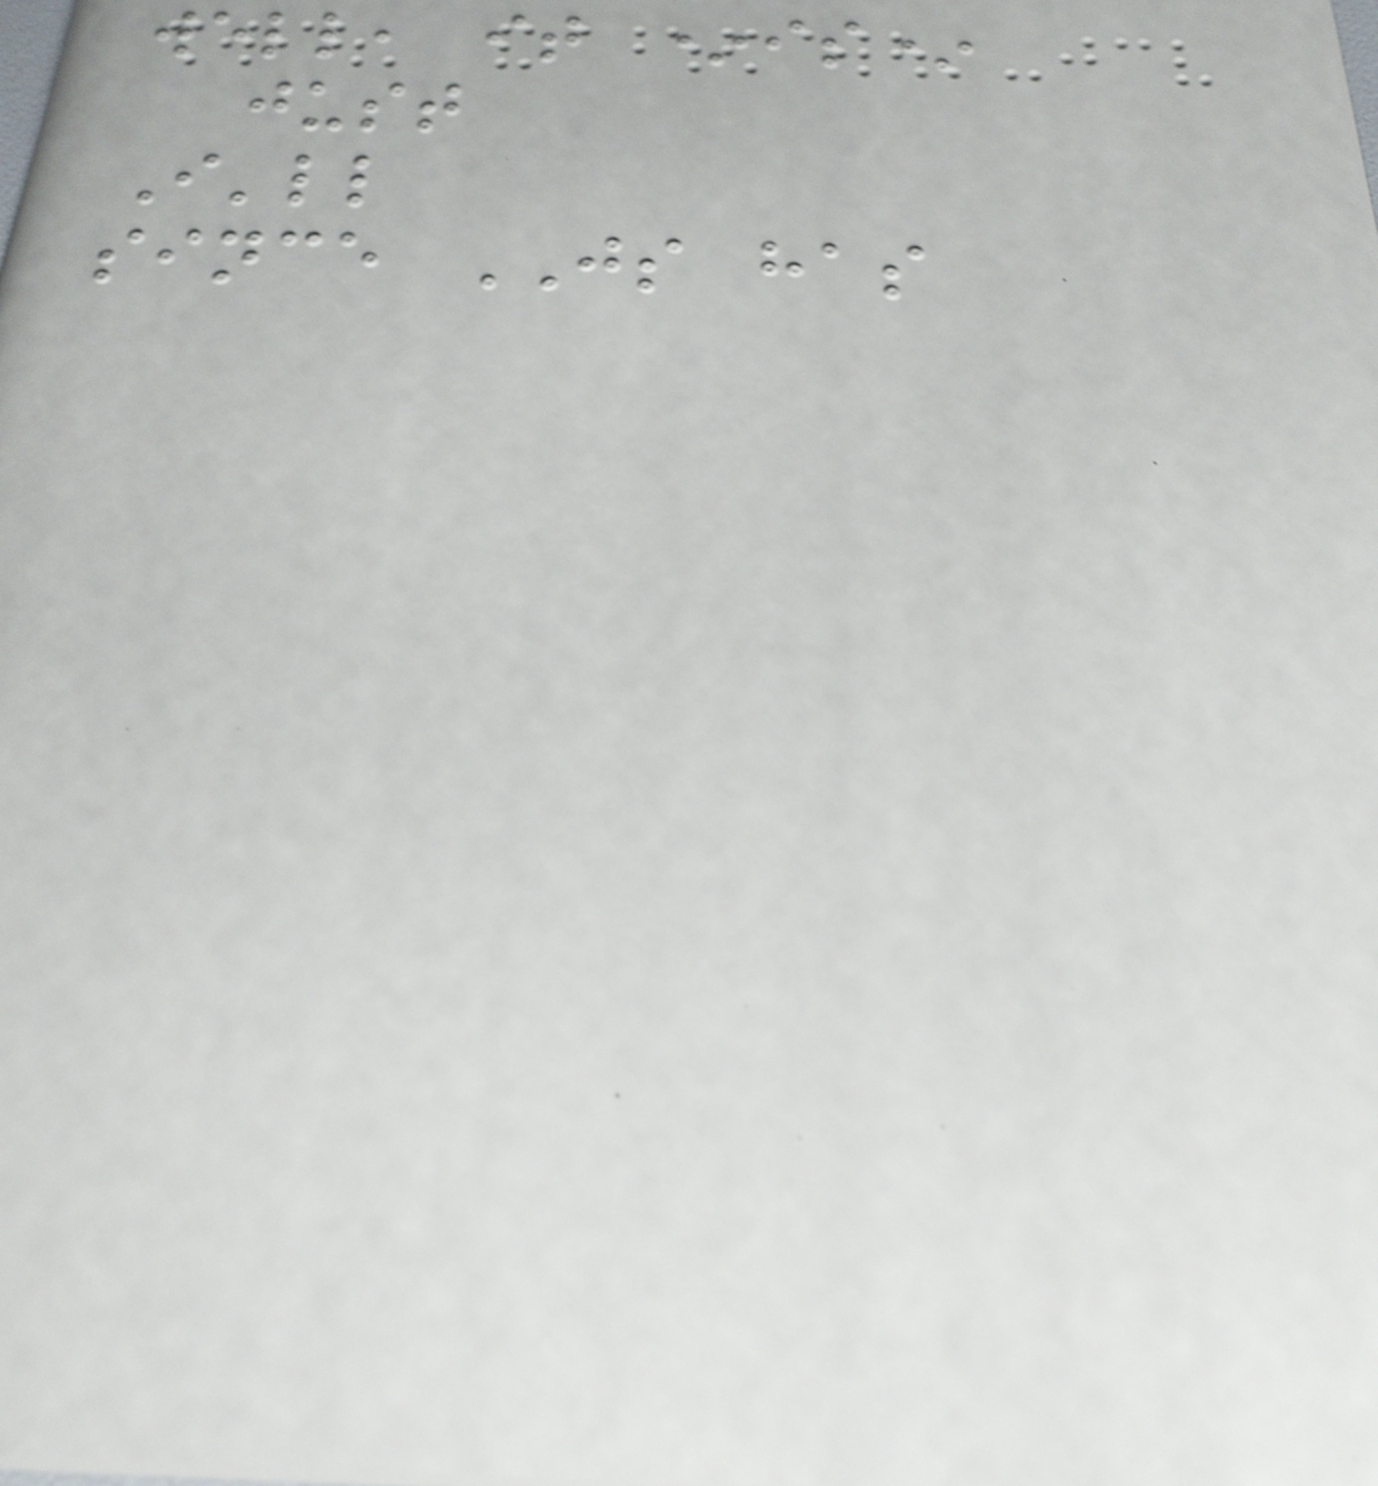well, it *is*
just
I'll
since JS has
